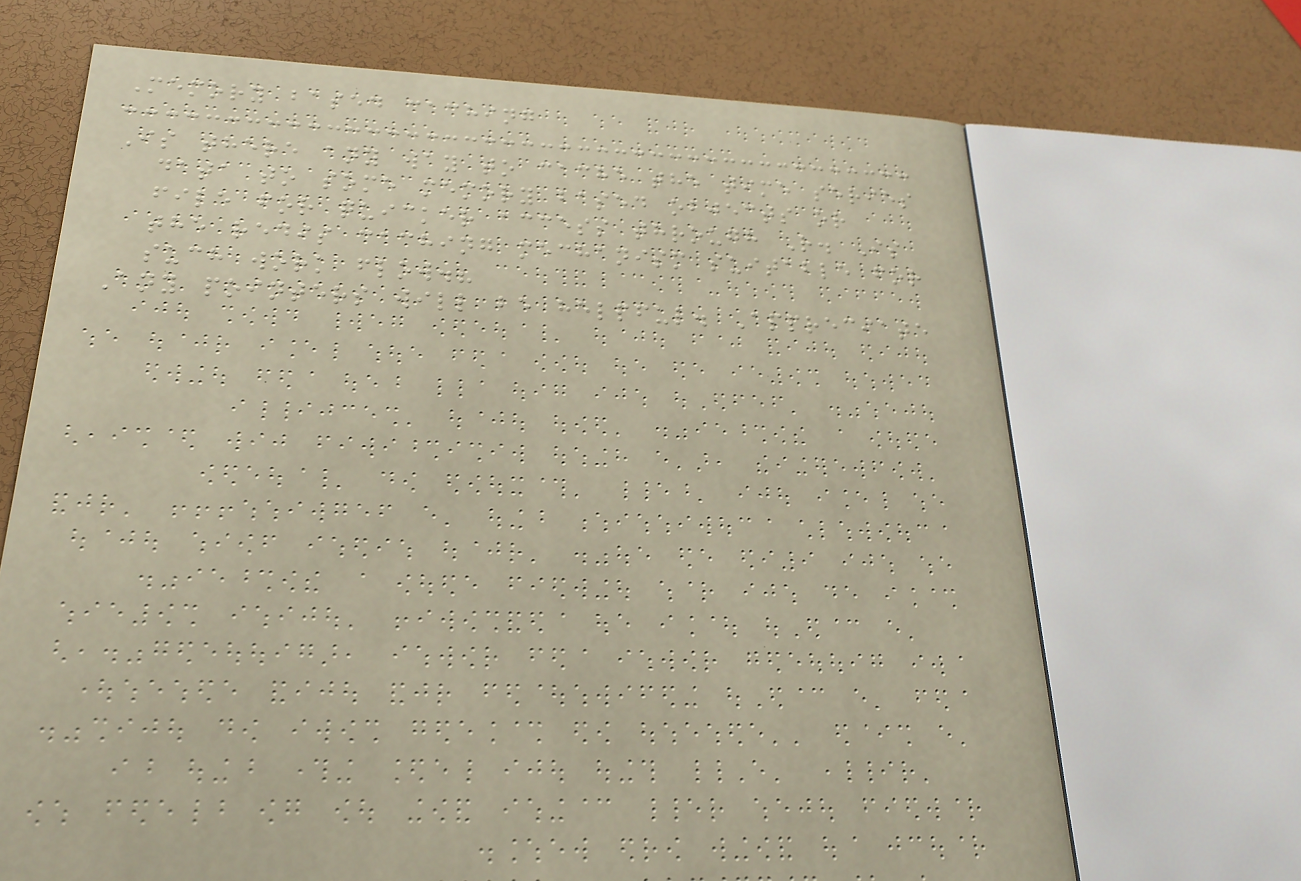Memory based caching
Is there any way to cache the time series
data to some memory based objects or
file for quicker access through R. Is
the redis caching mechanism suitable for
such work flow.?
Any pointers will be helpful. Appreciate
